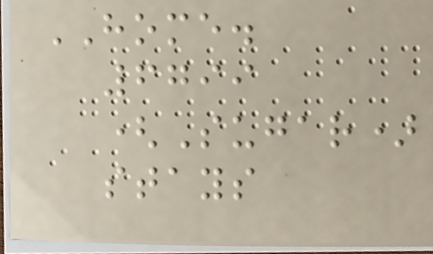HOME.
6799
(Sugar)
stays
